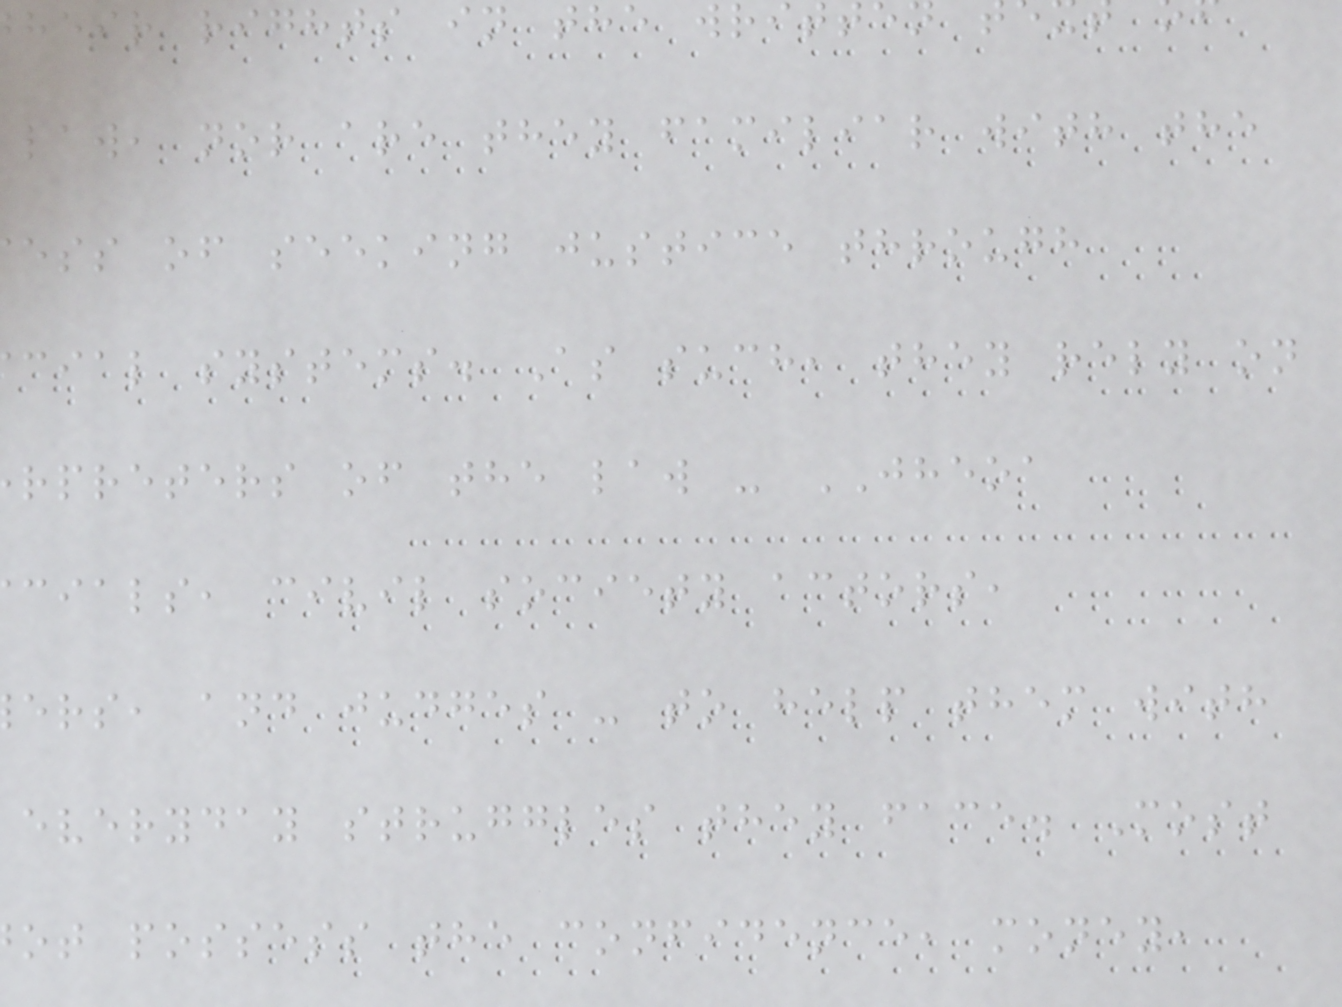heir rights in the writ
law, nor are they familiar with the
ess of seeking justice through
cial systems. As such, they rely on
rpreters of the law - JHEOA
cials, civil society actors,
ers, and judges - to help them with
everyday struggles they face. Most
ot possess the confidence, money,
